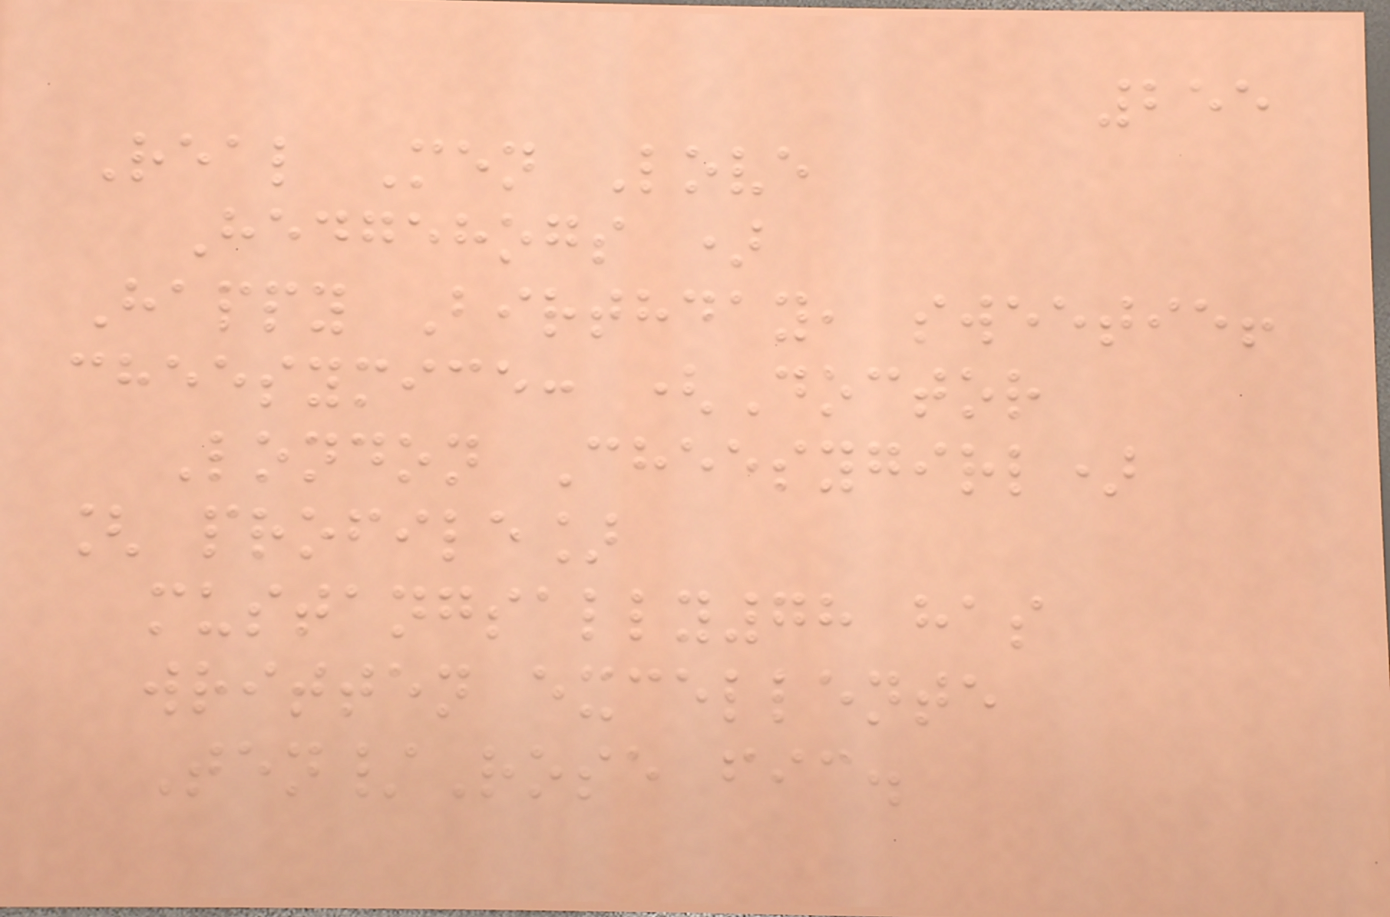255
Real Men Love
Hedgehogs )
Happy Birthday, sweetie!
cheesymice: (Doctor
London Cheesygirl)
[ profile]
mustangsally78 has
written excellente
Ten/Rose fic.
